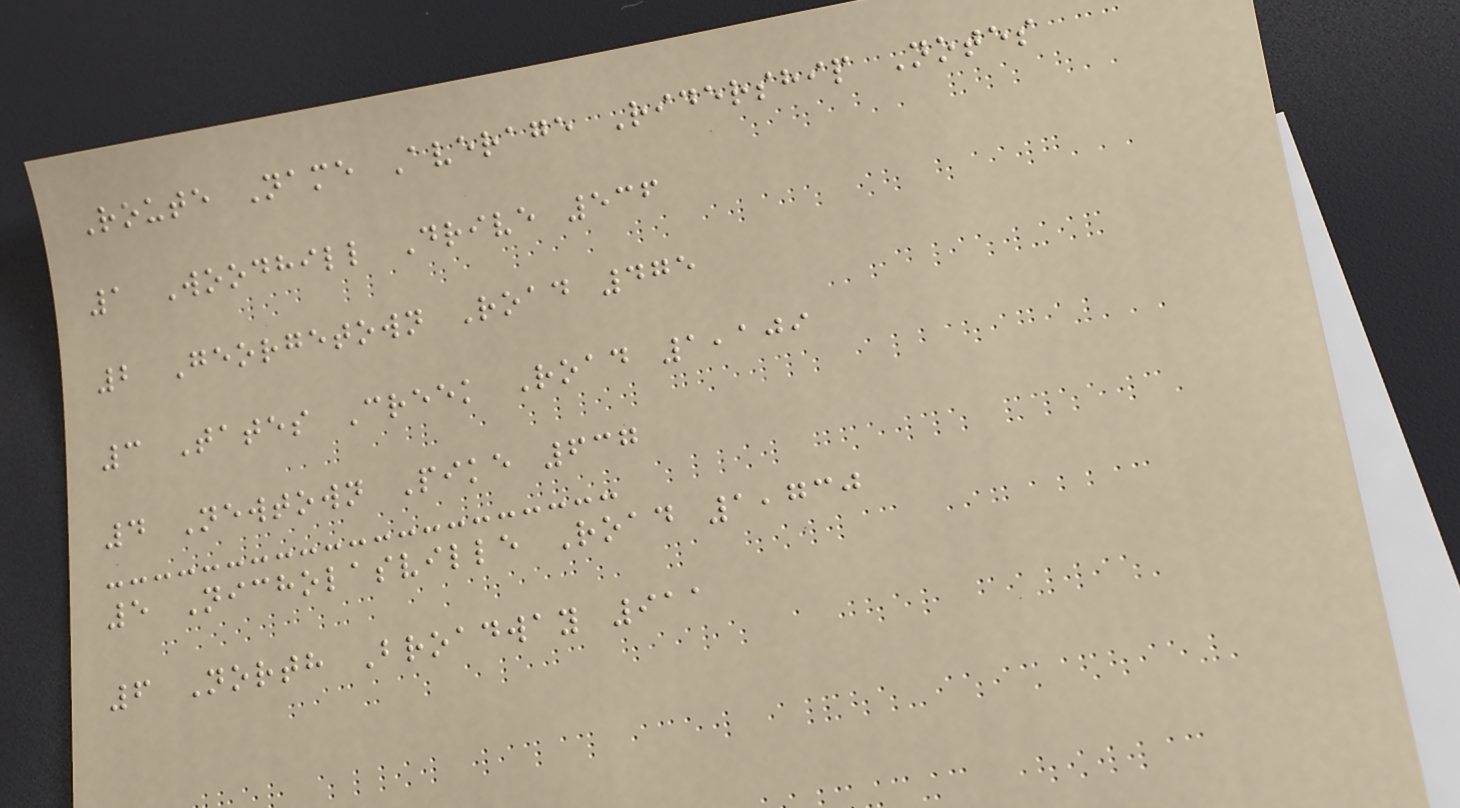Route Name Average Ridership Notes
1 Woodhill Drive 536
2 Georgetown Road 475
3 Tates Creek Road 1,109
4 Newtown Pike 637
5 Nicholasville Road 1,730
6 North Broadway 911
